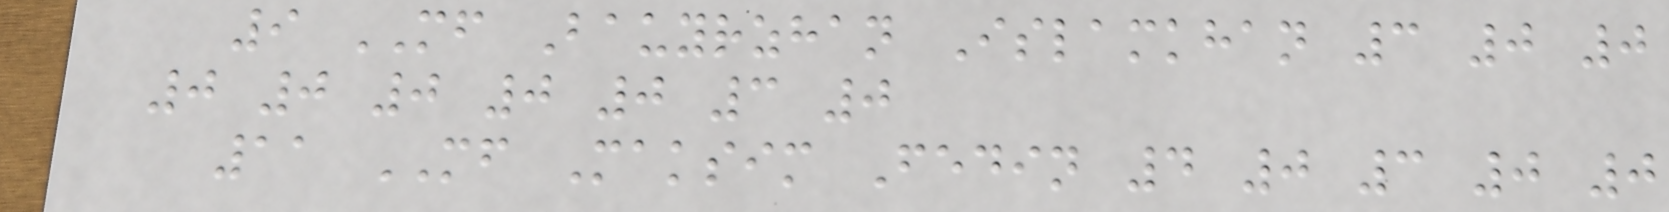9 MF Bauyrzhan Islamkhan 3 0 0
0 0 0 0 0 3 0
11 MF Maksim Fedin 4 0 3 0 0
